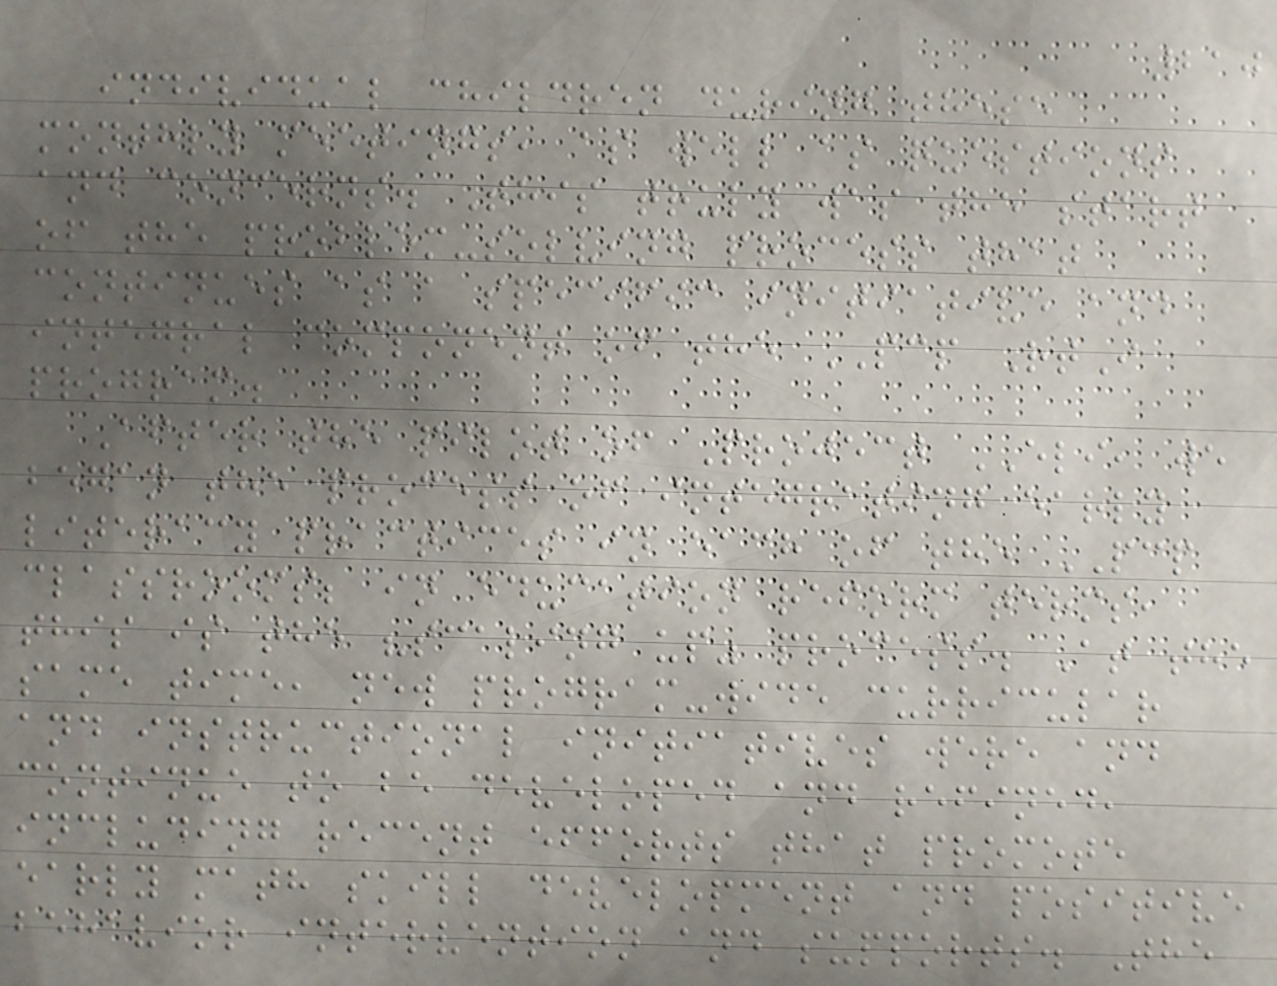210
individual children during these
monthly meetings, as well as questions
and concerns. This truly was the start
of the problem-solving process that
continues as a specific initiative and
integral component of the PCP RtI
program.
After the pilot of Project ELI, we
began the process of integrating early
literacy practices in each of the PCP
classrooms; in education reform terms,
this is the "scaling up" process. At the
same time, new program-wide curricular
and instructional initiatives were and
continue to be developed and refined,
including recent efforts that promote
early math skill development and positive
behavior intervention and supports. The
